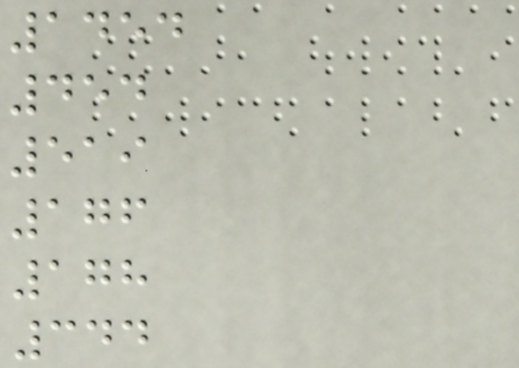1454
454
519
176
178
344
